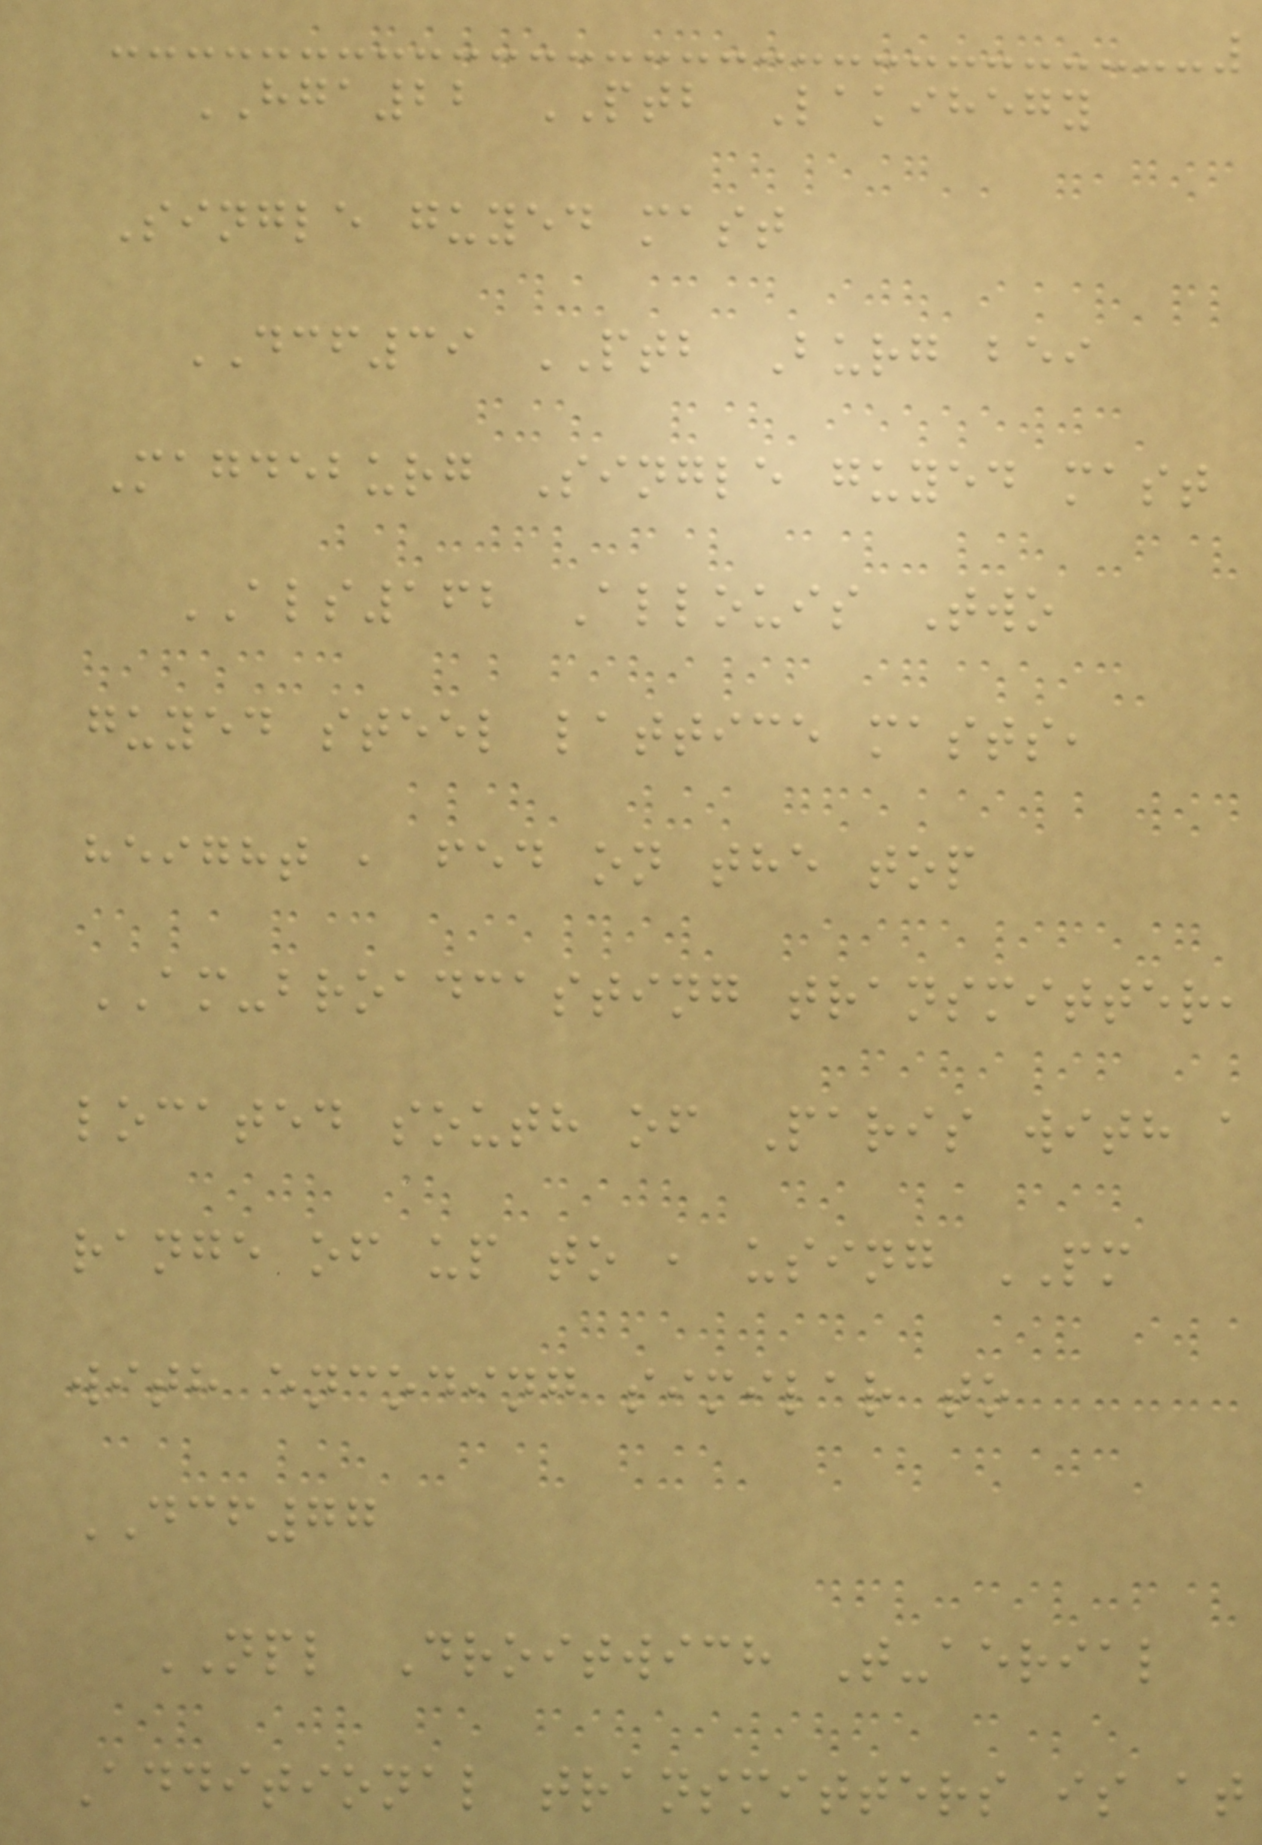HGA22 PTB Lakihegy
Single guyed mast
DCF39 PTB Burg bei
Magdeburg Single guyed mast
ALS162 Allouis Two
guyed steel lattice masts,
height , fed on the top
AM-broadcasting transmitter,
located south of Paris with a
range of up to , using PM
with encoding similar to
DCF77
NPL Droitwich T-aerial
Additional transmitters is at
